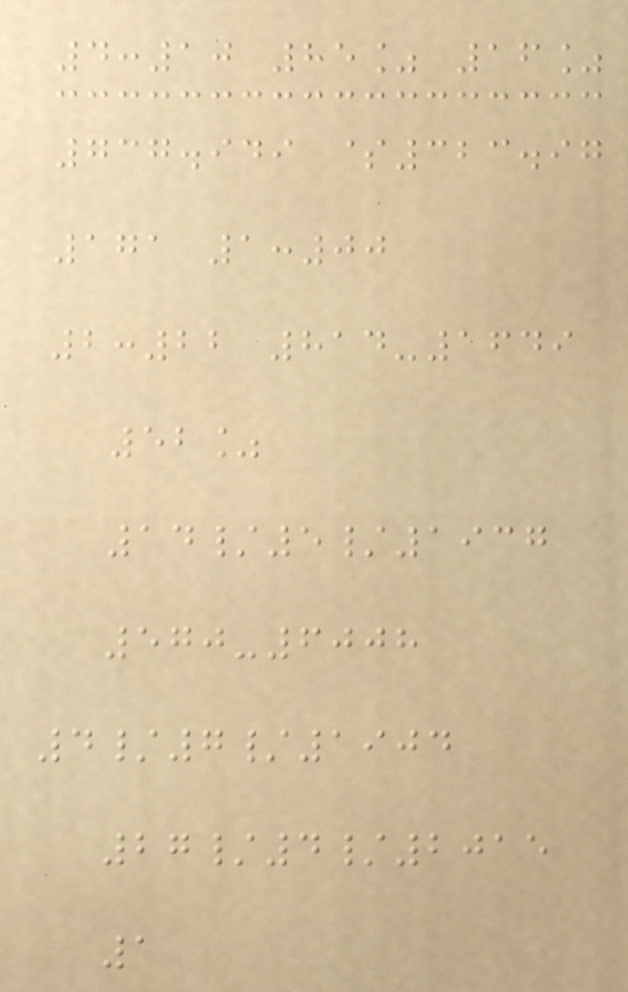4:10 85% 16%
737.949 $323.97
171 1:00
2:22 814-1649
52%
14/5/1937
570-6008
4/7/1904
27/4/2015
1
